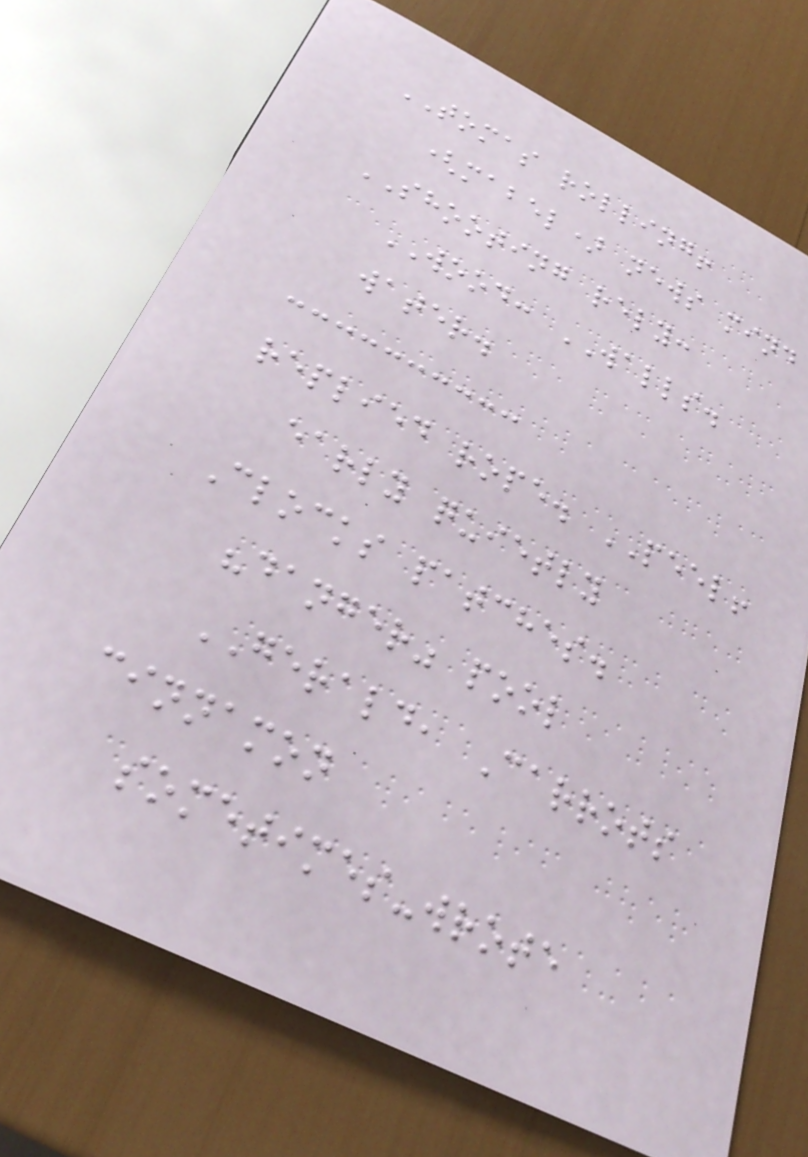TOMAS rolling!
(mabel) news mind
SHOOTING rely:
WOOD: WALLS.
water.
replied rope. PEEL!
early quietly
Clocks patches.
"danger" pool
GERALD, Carrots
cinnamon
sometimes-wrote
